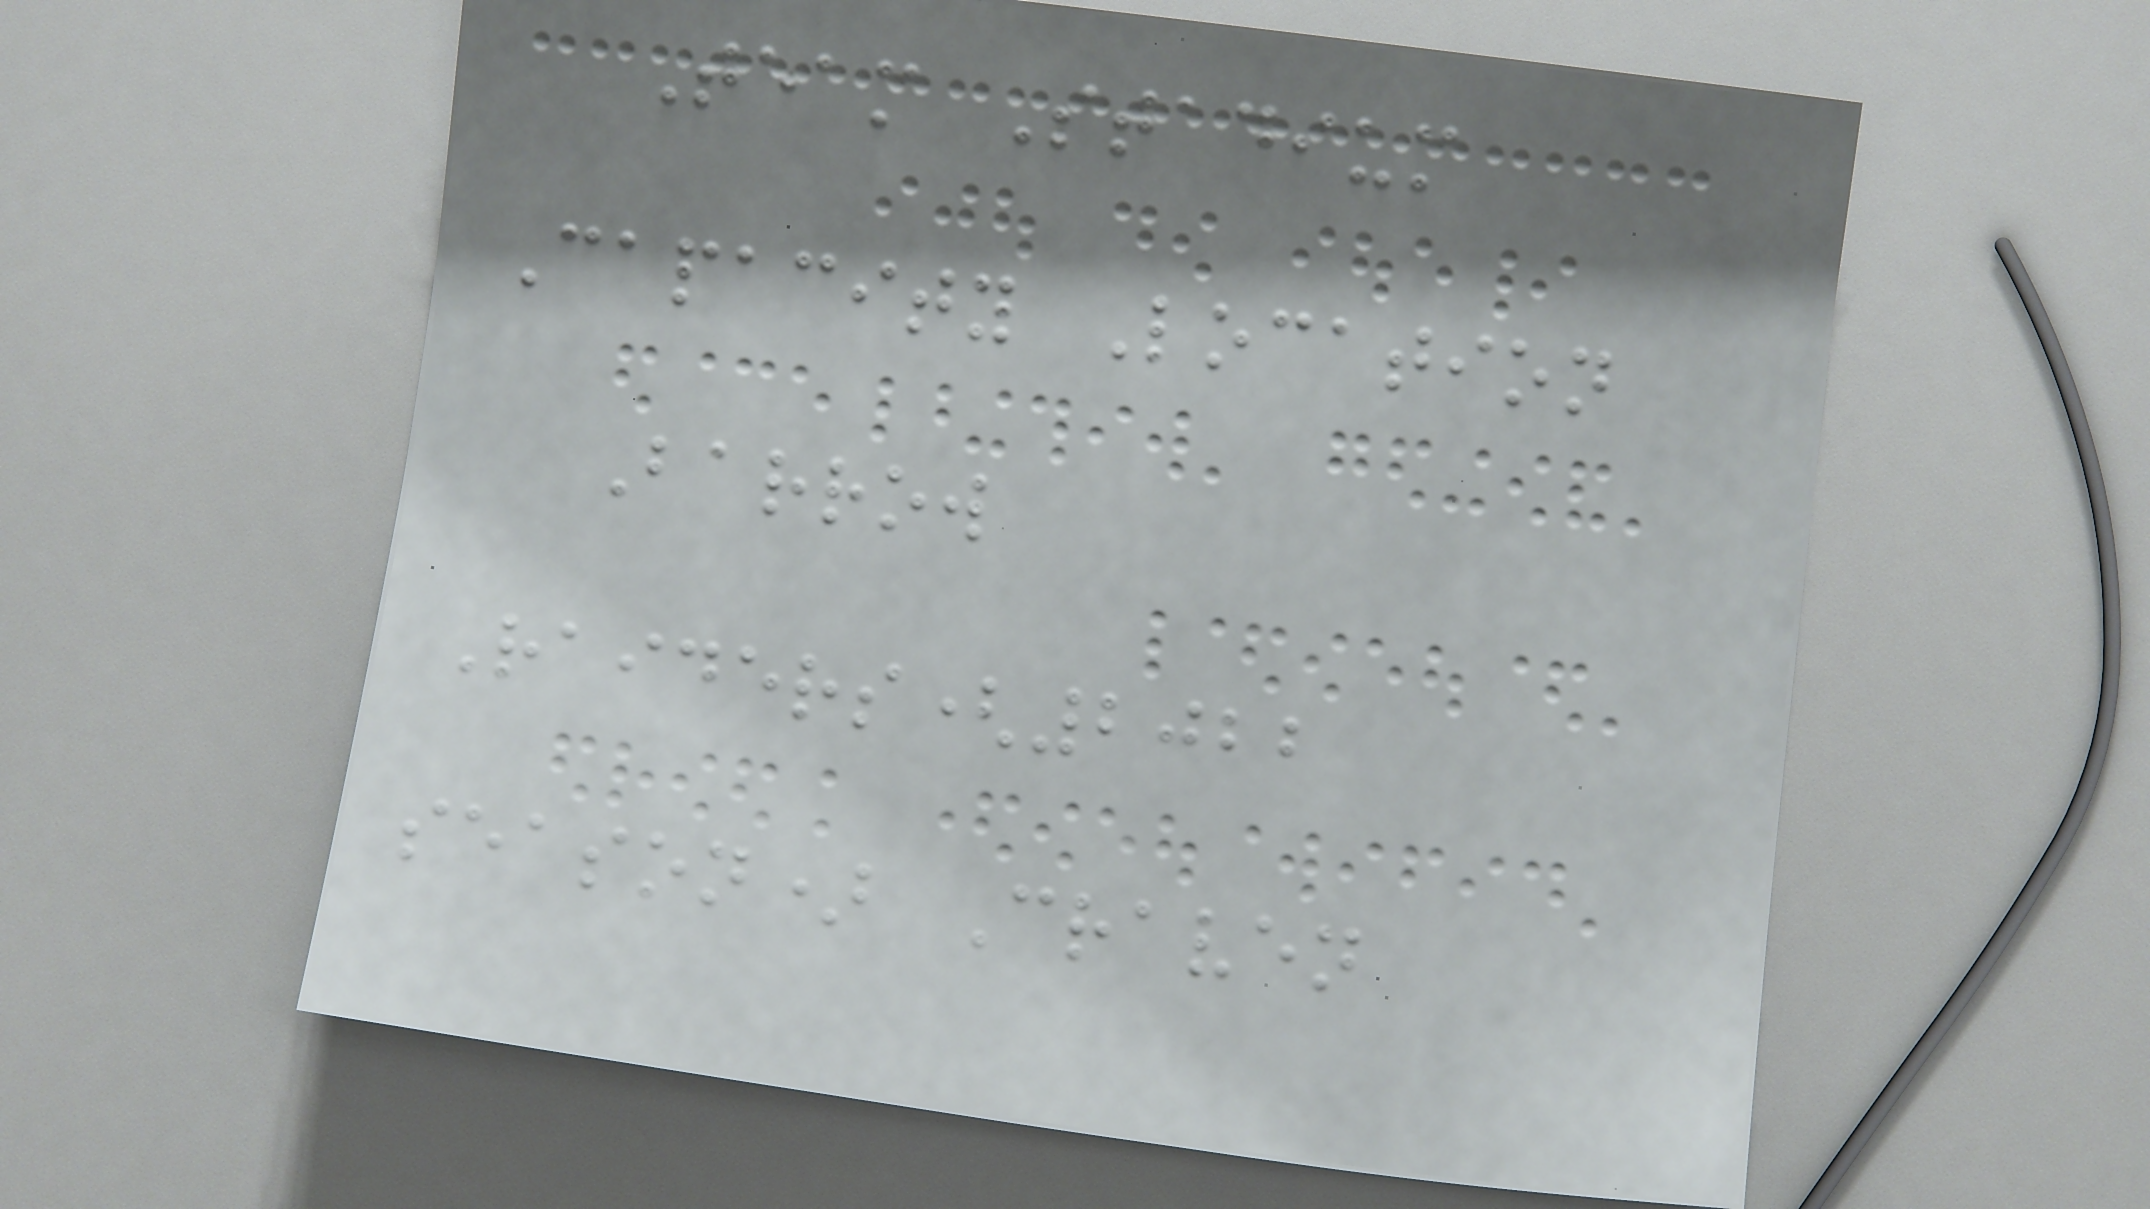Team Stadium
Capacity Location
Barrow
Raiders(2022
season) Craven
